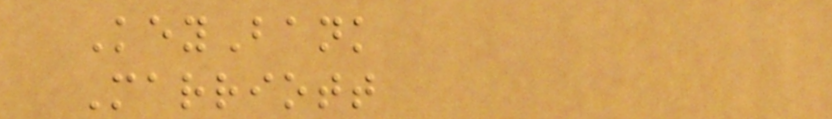KeyBank
Marriott
